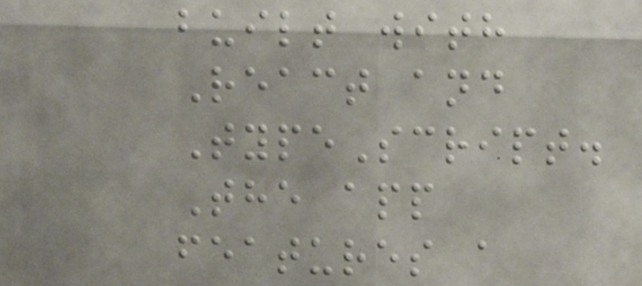built with
React and
TypeScript.
The app
features a
